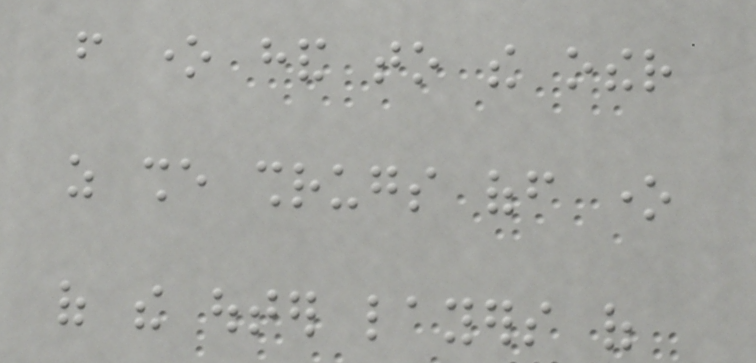from one hand to the other
as she shrugs off one
of the outer layers of
